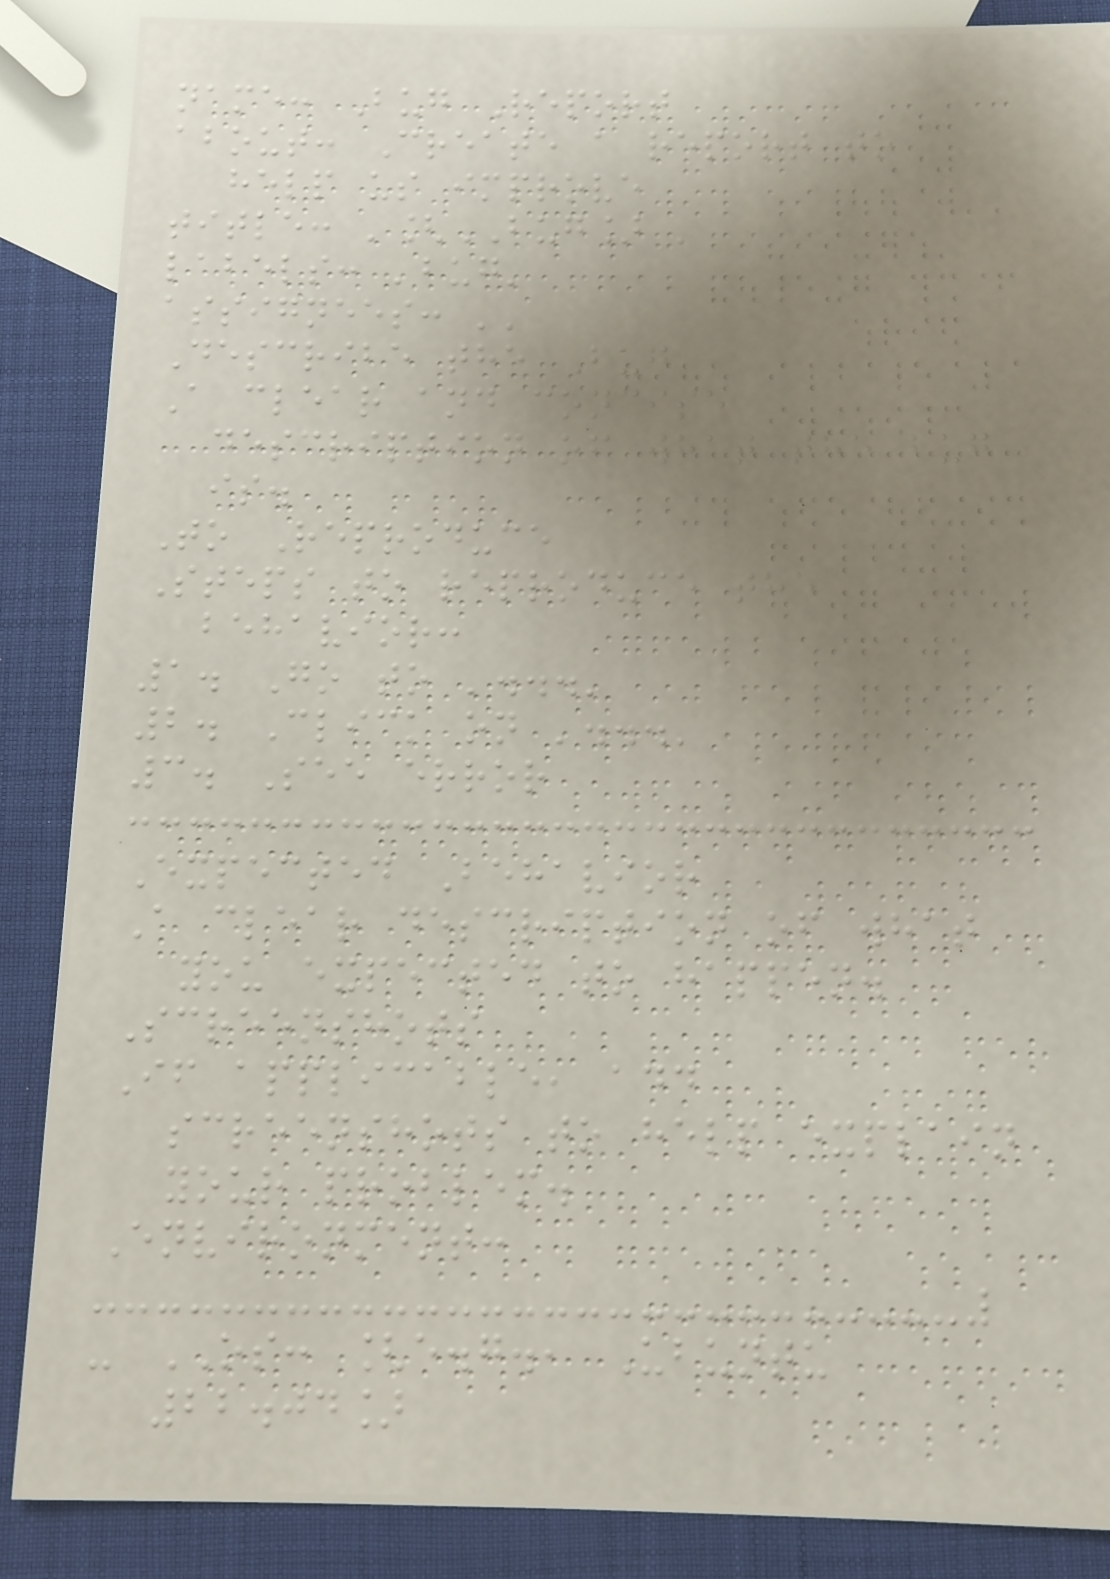name: Bug Report
about: Create a report to
help us improve
title: '[BUG] '
labels: 'bug'
assignees: ''
Describe the Bug
A clear and concise
description of what the bug
is.
To Reproduce
Steps to reproduce the
behavior:
1. Go to '...'
2. Click on '...'
3. See error
Expected Behavior
A clear description of what
you expected to happen.
Screenshots
If applicable, add
screenshots to help explain
your problem.
Environment:
- OS: [e.g., Ubuntu
22.04]
